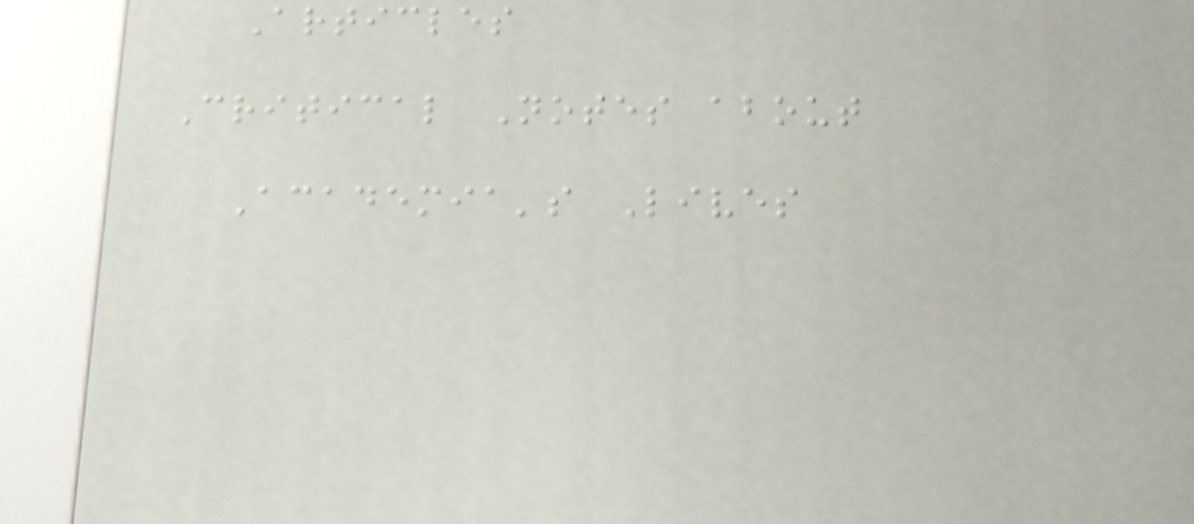Articles
Critical Notes about
Academia's Lives
